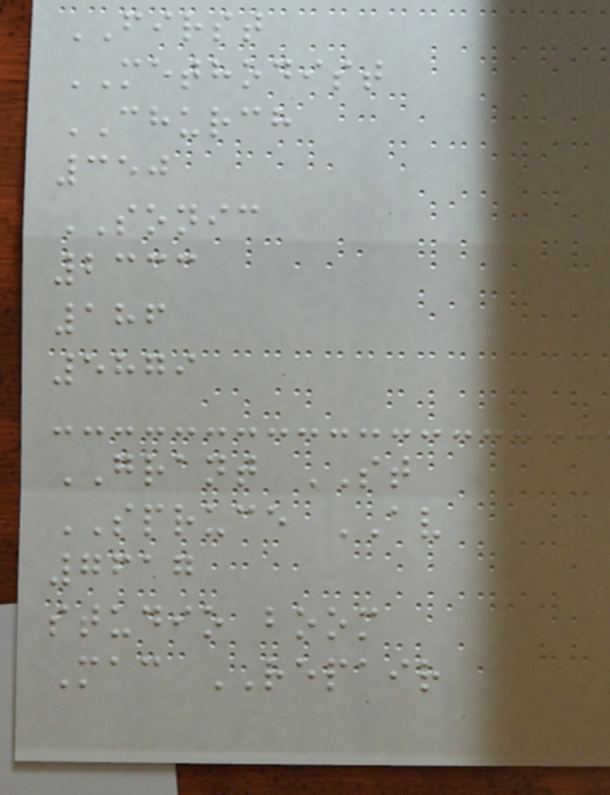FIRST
METHODIST
CHURCH
350
SONIC
2333
186
5879
GRANT ST
SPRUCE AV
7617
studio boom
Mac REPAIR
